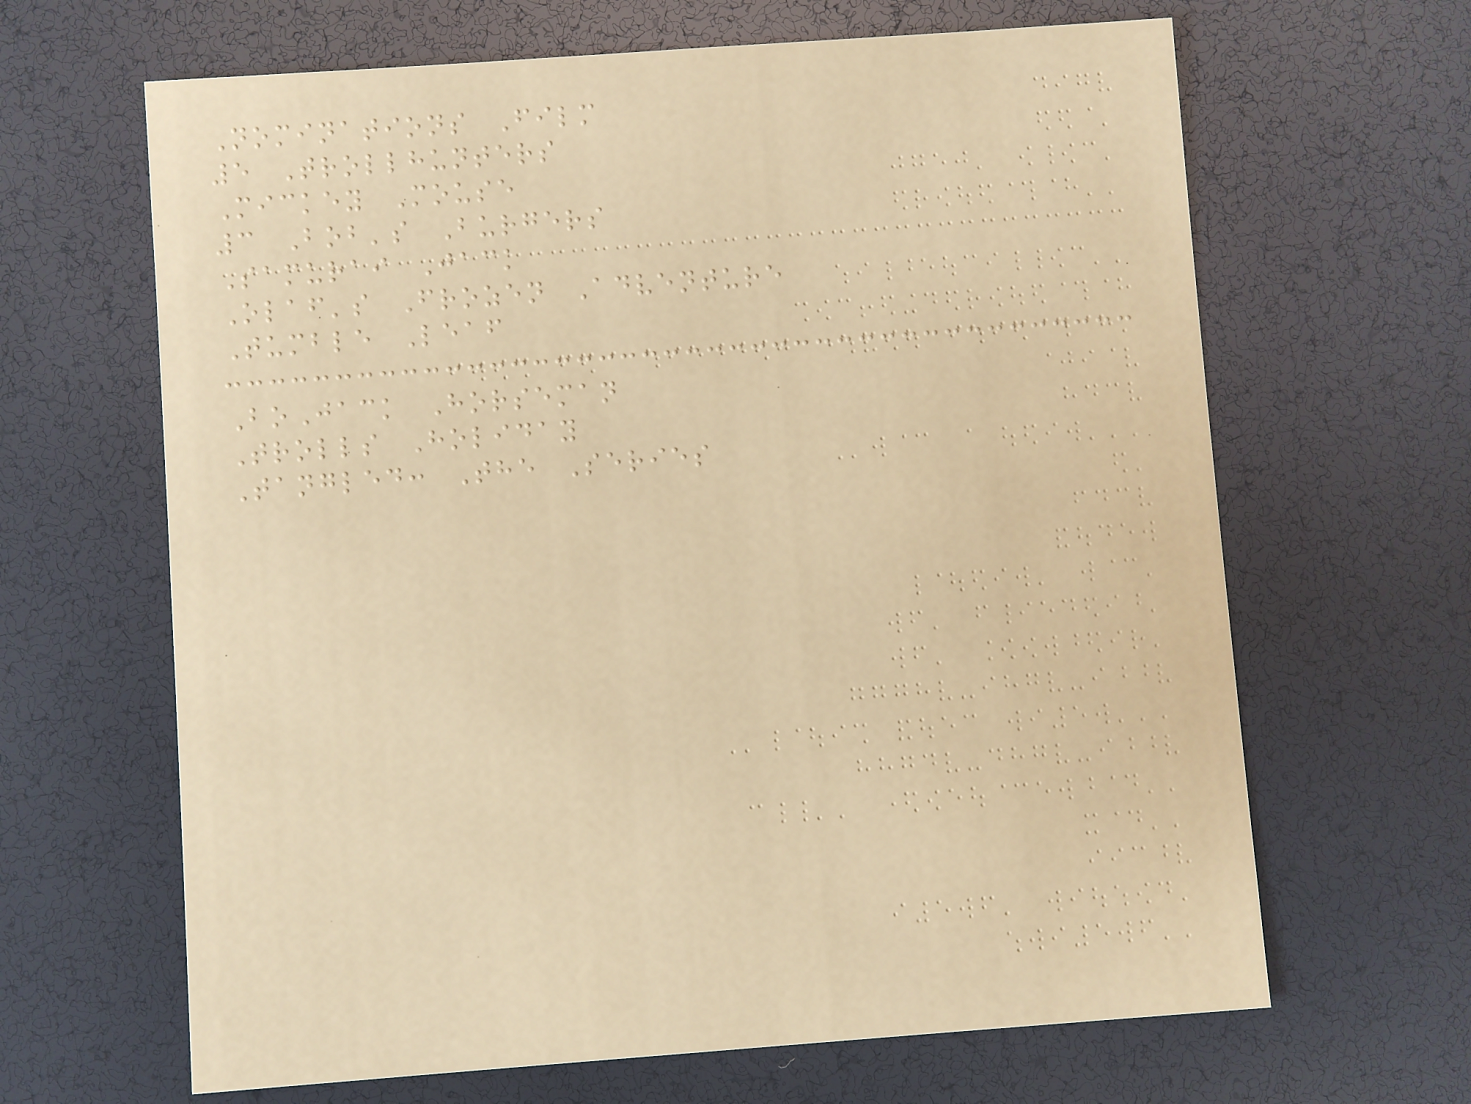Nominations Film
5 Trollhunters
Mickey Mouse
3 Bob's Burgers
Samurai Jack
Olaf's Frozen Adventure
Tumble Leaf
BoJack Horseman
Trolls Holiday
Tangled: The Series
